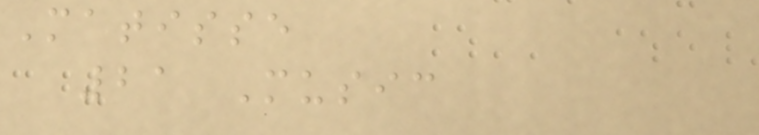Matisse
21 Music
